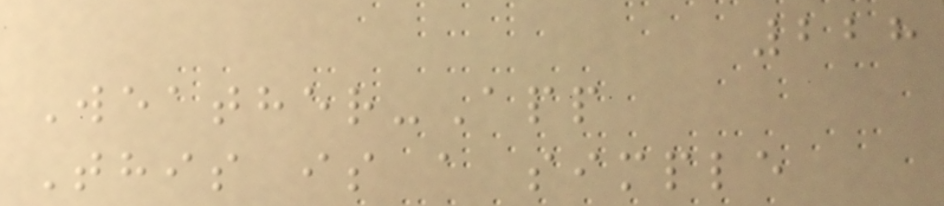228
Weather-App
This is a simple
